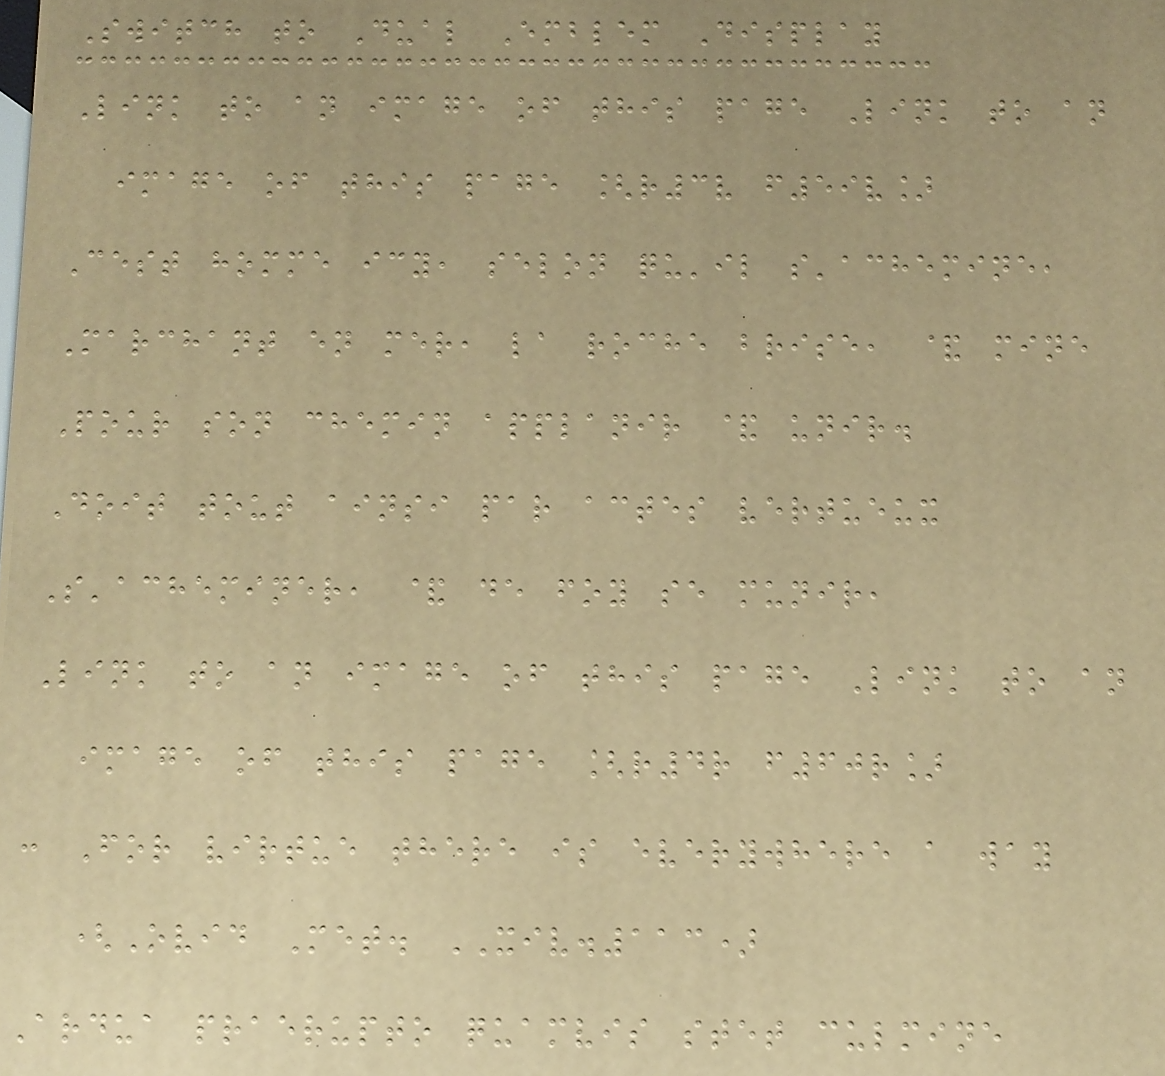Switch to Dual Emblem Display
Link to an image of this page Link to an
image of this page [r3v f59v]
Cest homme icy, selon qu'il s'achemine,
Marchant en mer, la roche brise, & mine
Pour son chemin applanir & unir.
Doit tout ainsi par actes vertueux
S'acheminer, & de foy se munir,
Link to an image of this page Link to an
image of this page [r4r f60r]
: For virtue there is everywhere a way
(Ovid Met. XIV.113)
Ardua praerupto quamvis stet culmine
